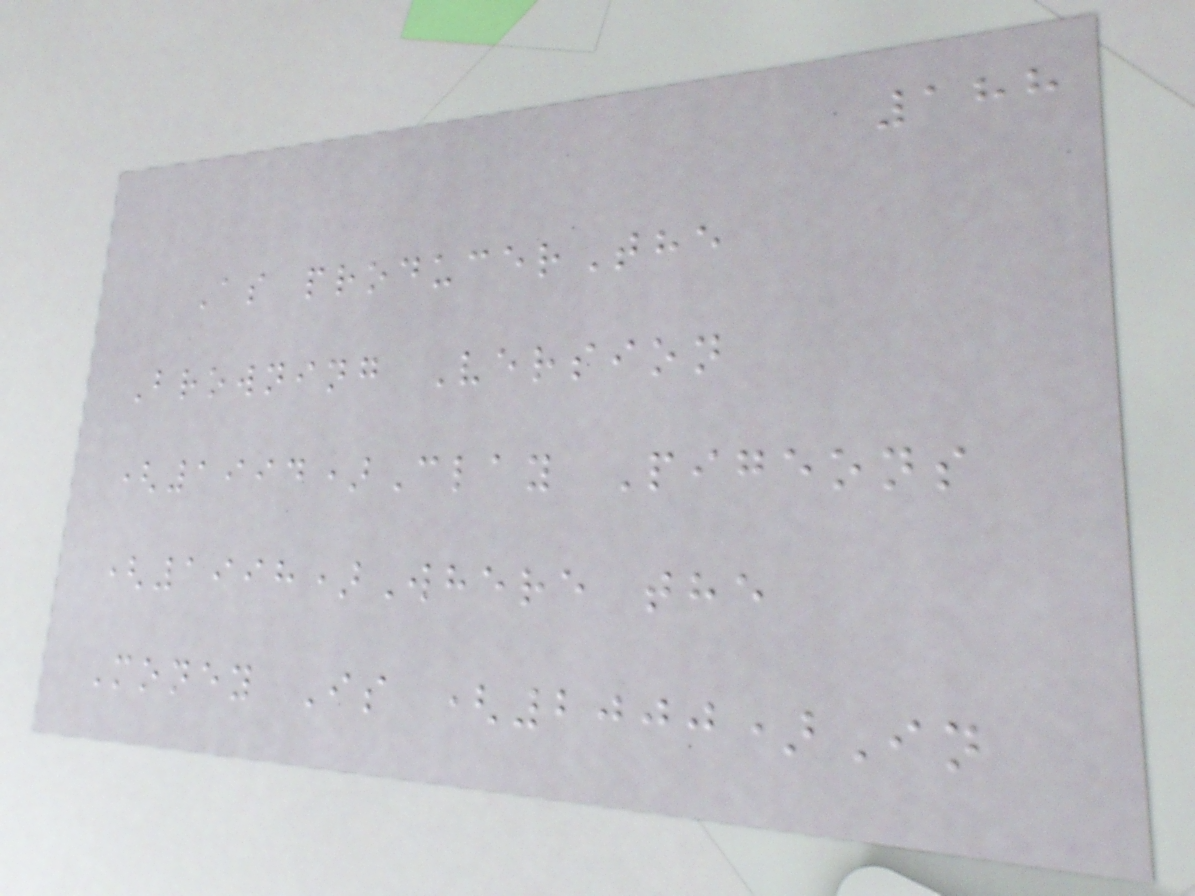188
As producerThe
Browning Version
(1994)Clay Pigeons
(1998)Where the
Money Is (2000)In
